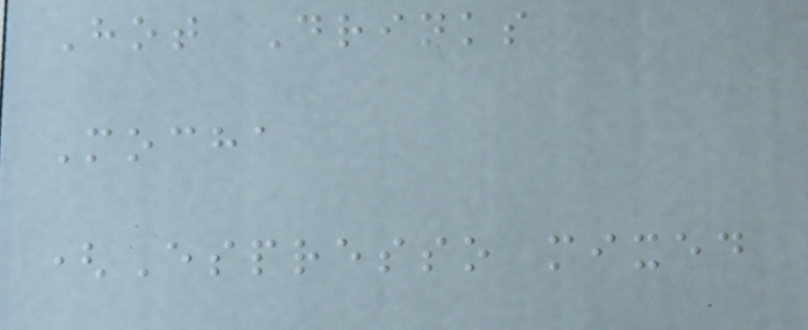Hot Drinks
Mocha
(Espresso mixed
